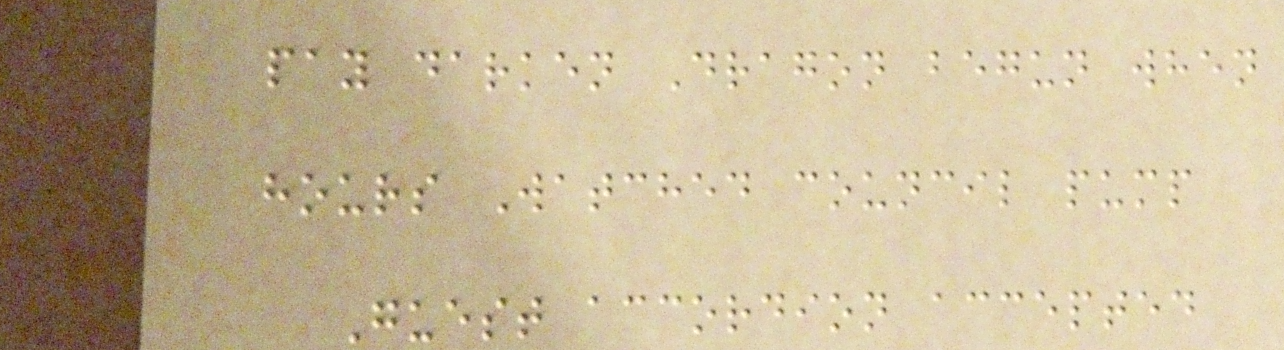pay darken Dragon begun when
hours Watched council pump
Guest accordion accepted
